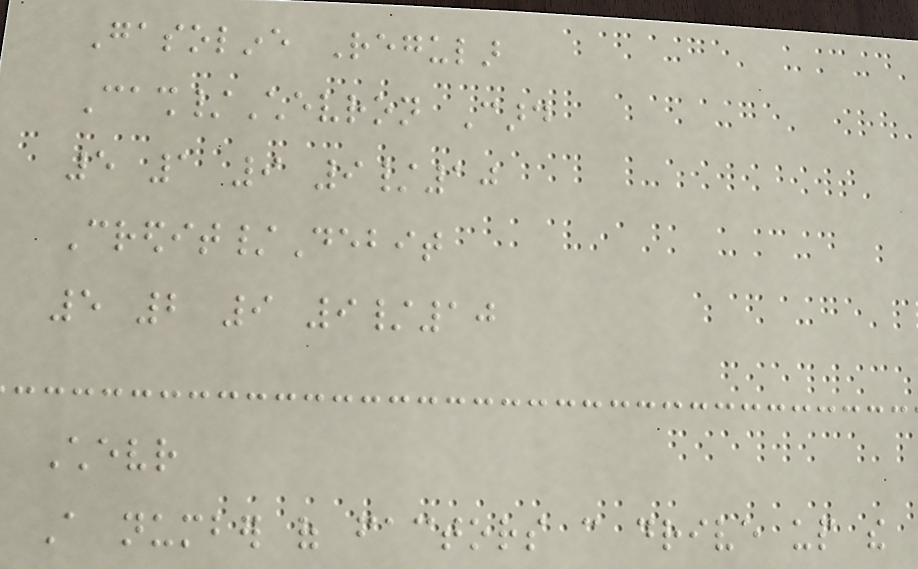Gasoline Regular
Cash/Chevron Card
5 1 9 9/10
Credit/Debit
5 2 9 9/10
Chevr
A number of factors can drive up the
